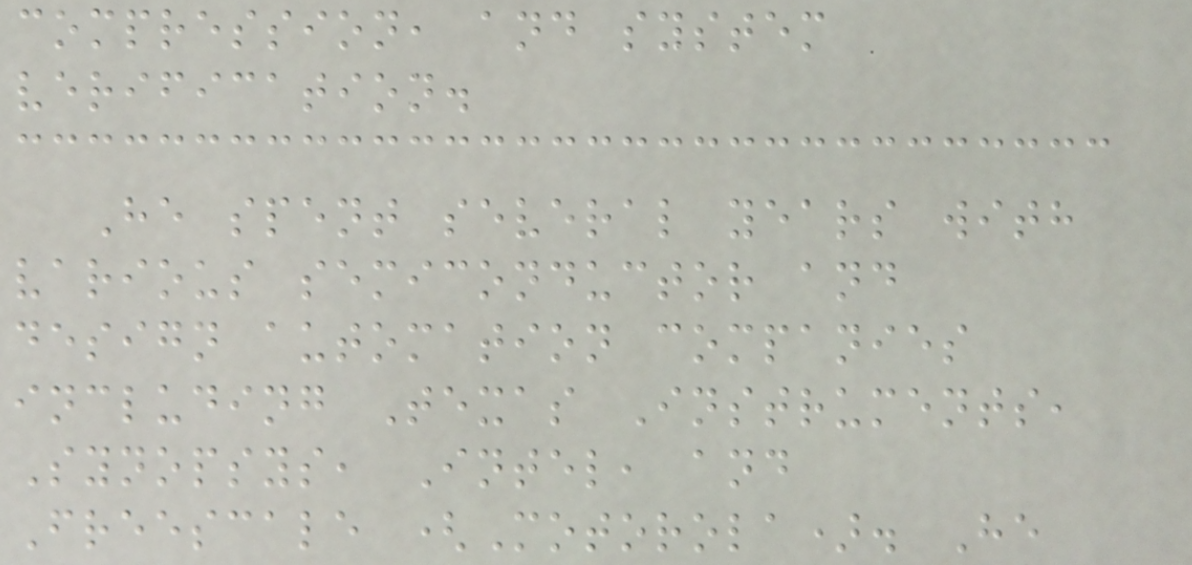compression, and system
verification.
He spent several years with
various semiconductor and
design automation companies
including Texas Instruments,
Synopsys, Intel, and
Freescale (Motorola). He
